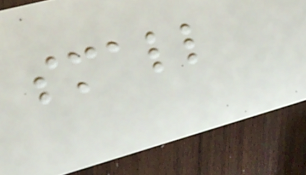small
